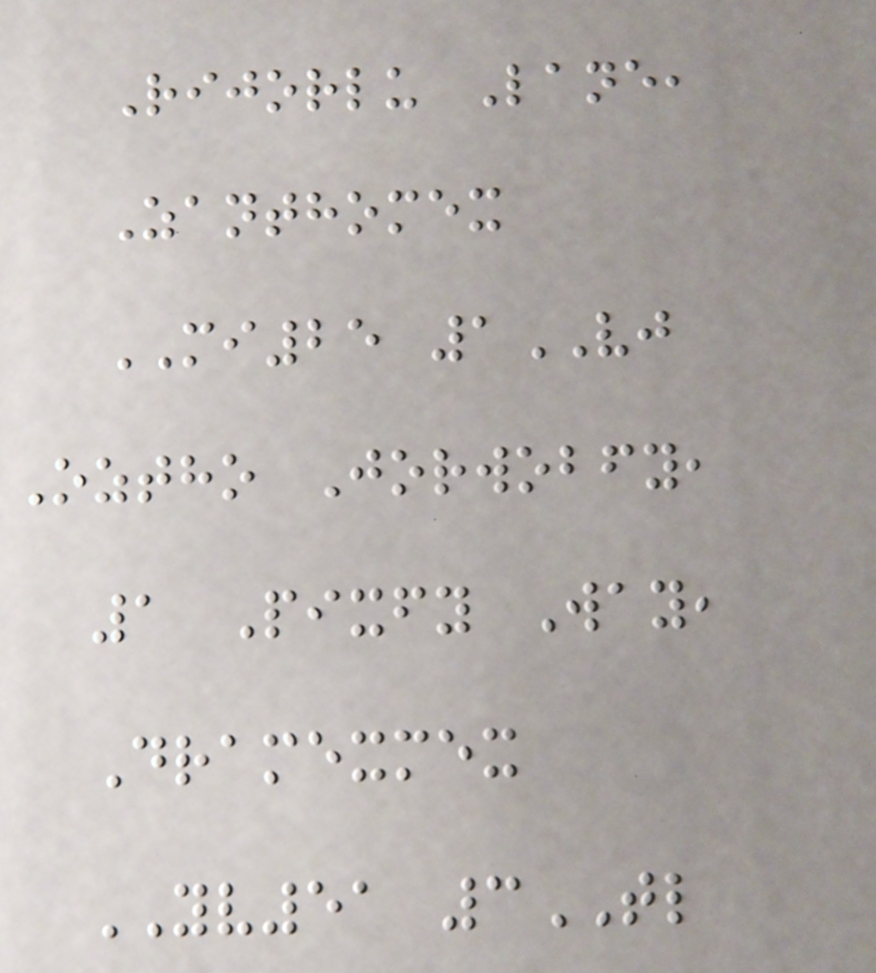Rijorlu Lane,
Zanthomex
MI25 1VJ
Oztho Jorwobfy,
1 Pixfy Way,
Dramexmex
YV51 3TL
